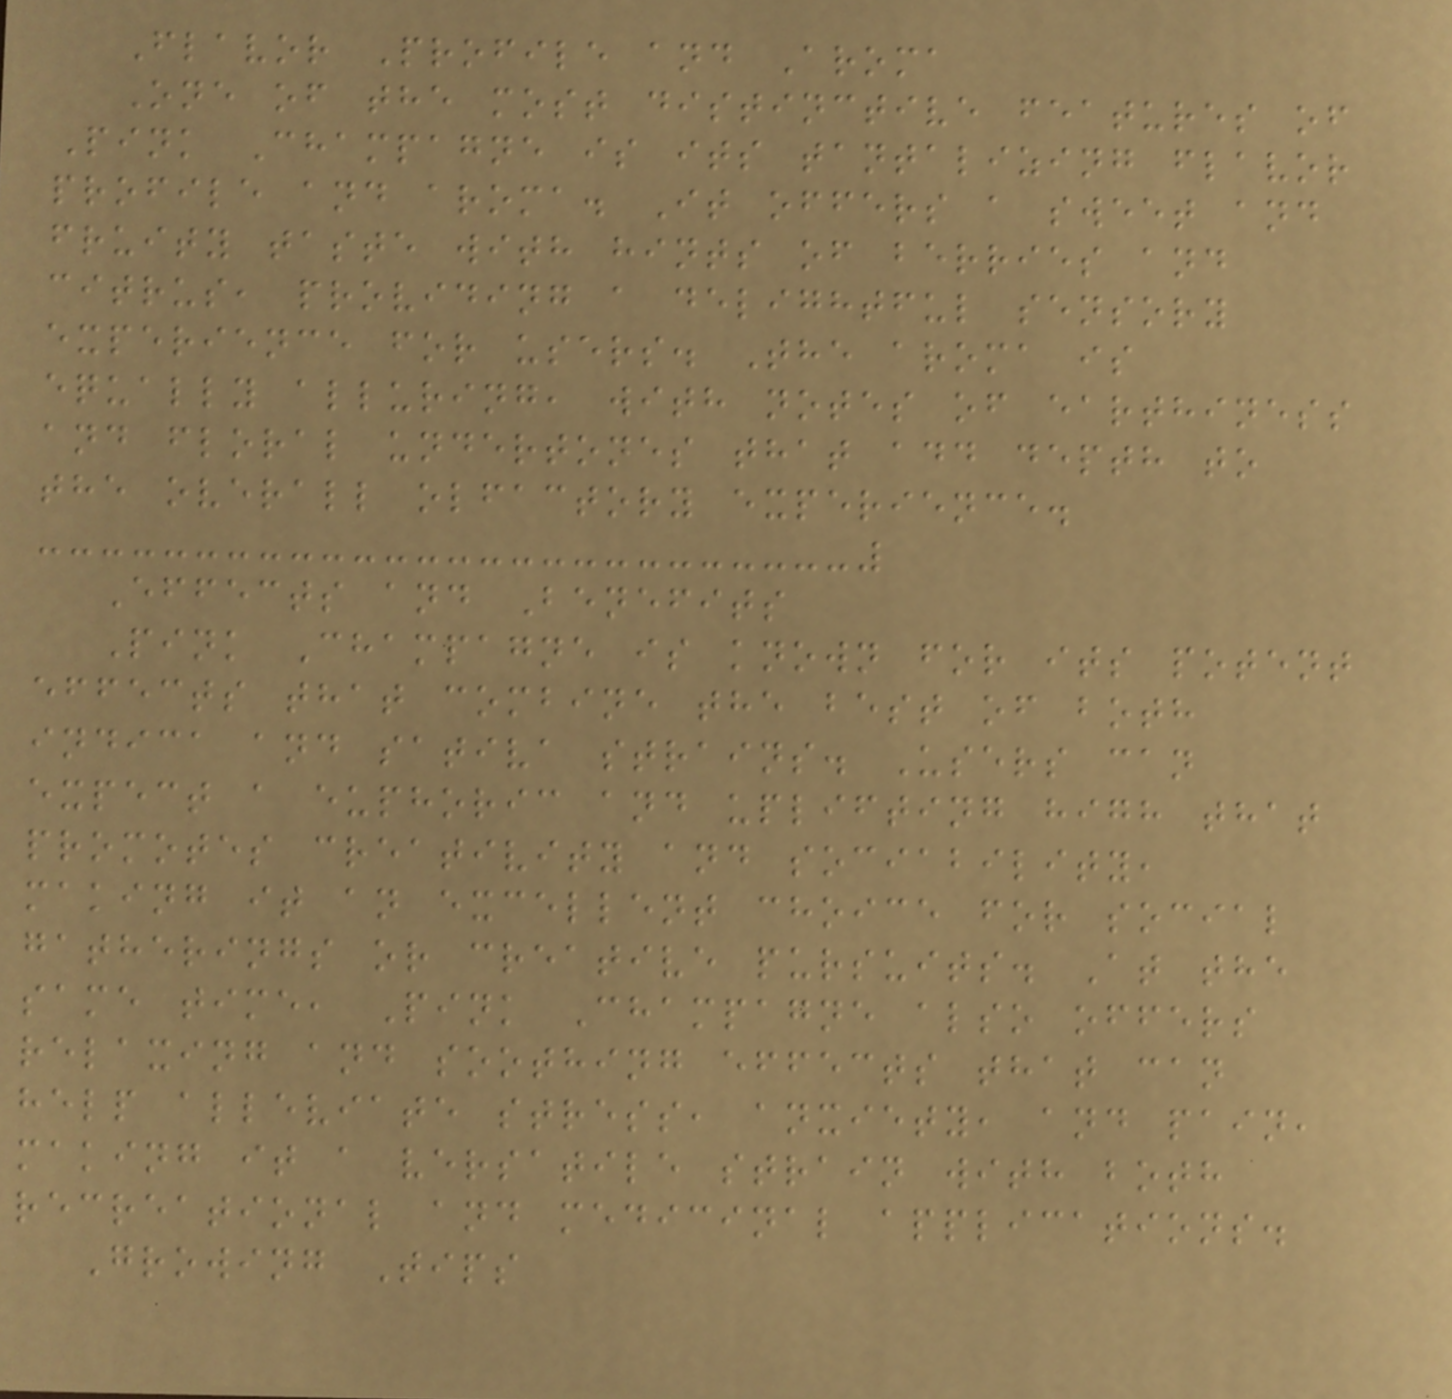Flavor Profile and Aroma
One of the most distinctive features of
Pink Champagne is its tantalizing flavor
profile and aroma. It offers a sweet and
fruity taste with hints of berries and
citrus, providing a delightful sensory
experience for users. The aroma is
equally alluring, with notes of earthiness
and floral undertones that add depth to
the overall olfactory experience.
Effects and Benefits
Pink Champagne is known for its potent
effects that combine the best of both
indica and sativa strains. Users can
expect a euphoric and uplifting high that
promotes creativity and sociability,
making it an excellent choice for social
gatherings or creative pursuits. At the
same time, Pink Champagne also offers
relaxing and soothing effects that can
help alleviate stress, anxiety, and pain,
making it a versatile strain with both
recreational and medicinal applications.
Growing Tips
